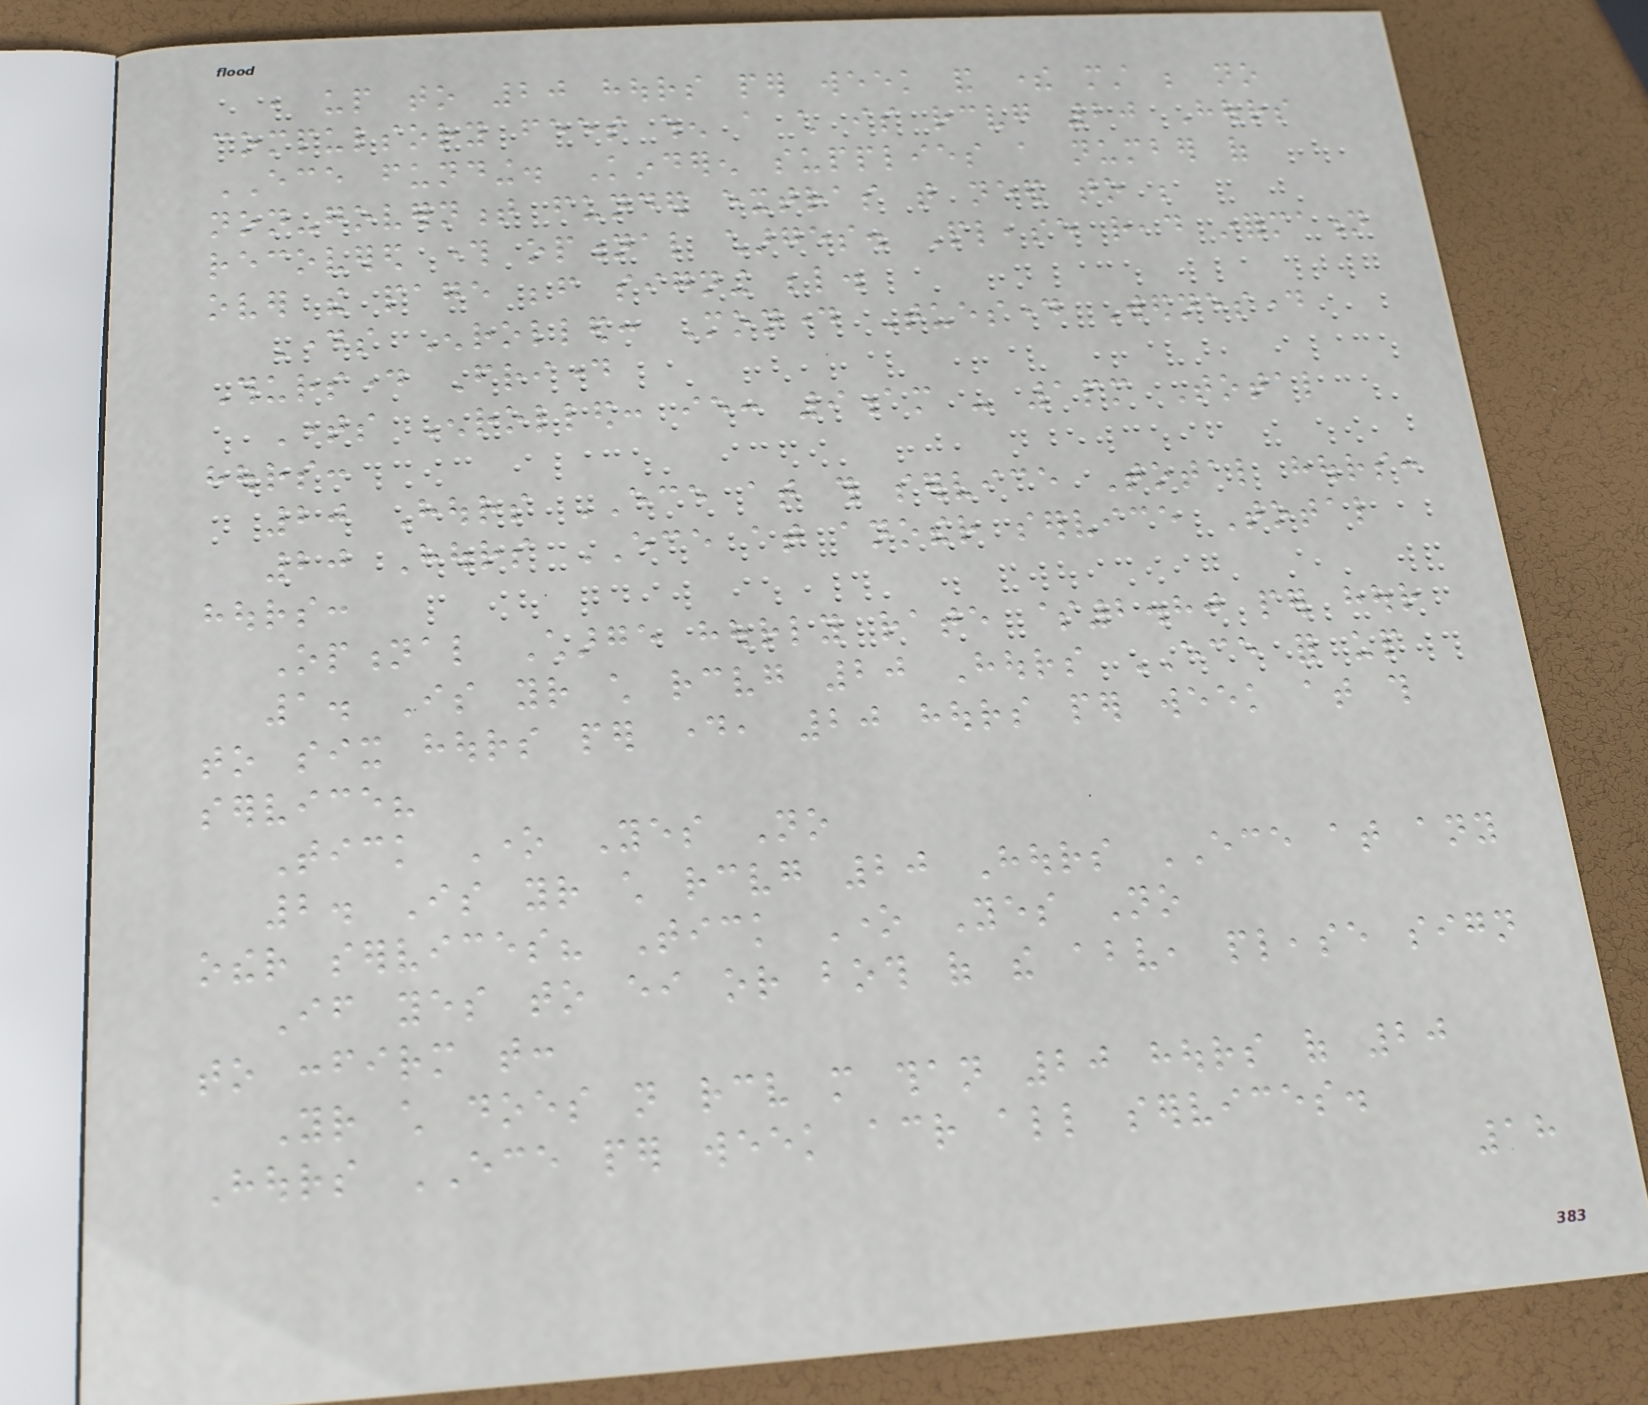, up to 20 hours per week and there must be no
compulsory fees when a child is receiving 20 Hours
ECE funding. Kinderen supplies a number of
non-government funded extras that need to be
recovered through optional charges. Please read information
over the page before signing below.
Days Enrolled: Monday Tuesday Wednesday
Thursday Friday
Times Enrolled: ie: 9am - 1pm Total
hours:
20 Hours ECE at this service Total hours:
20 Hours ECE at another service Total
hours:
Optional Charge hourly rate $2.80 per hour
1. Is your child receiving 20 Hours ECE for up
to six hours per day, 20 hours per week at this
service?
Tick One Yes No
2. Is your child receiving 20 Hours ECE at any
other services? Tick One Yes No
If yes to either or both of the above, please sign
to confirm that:
Your child does not receive more than 20 hours of 20
Hours ECE per week across all services.
18
